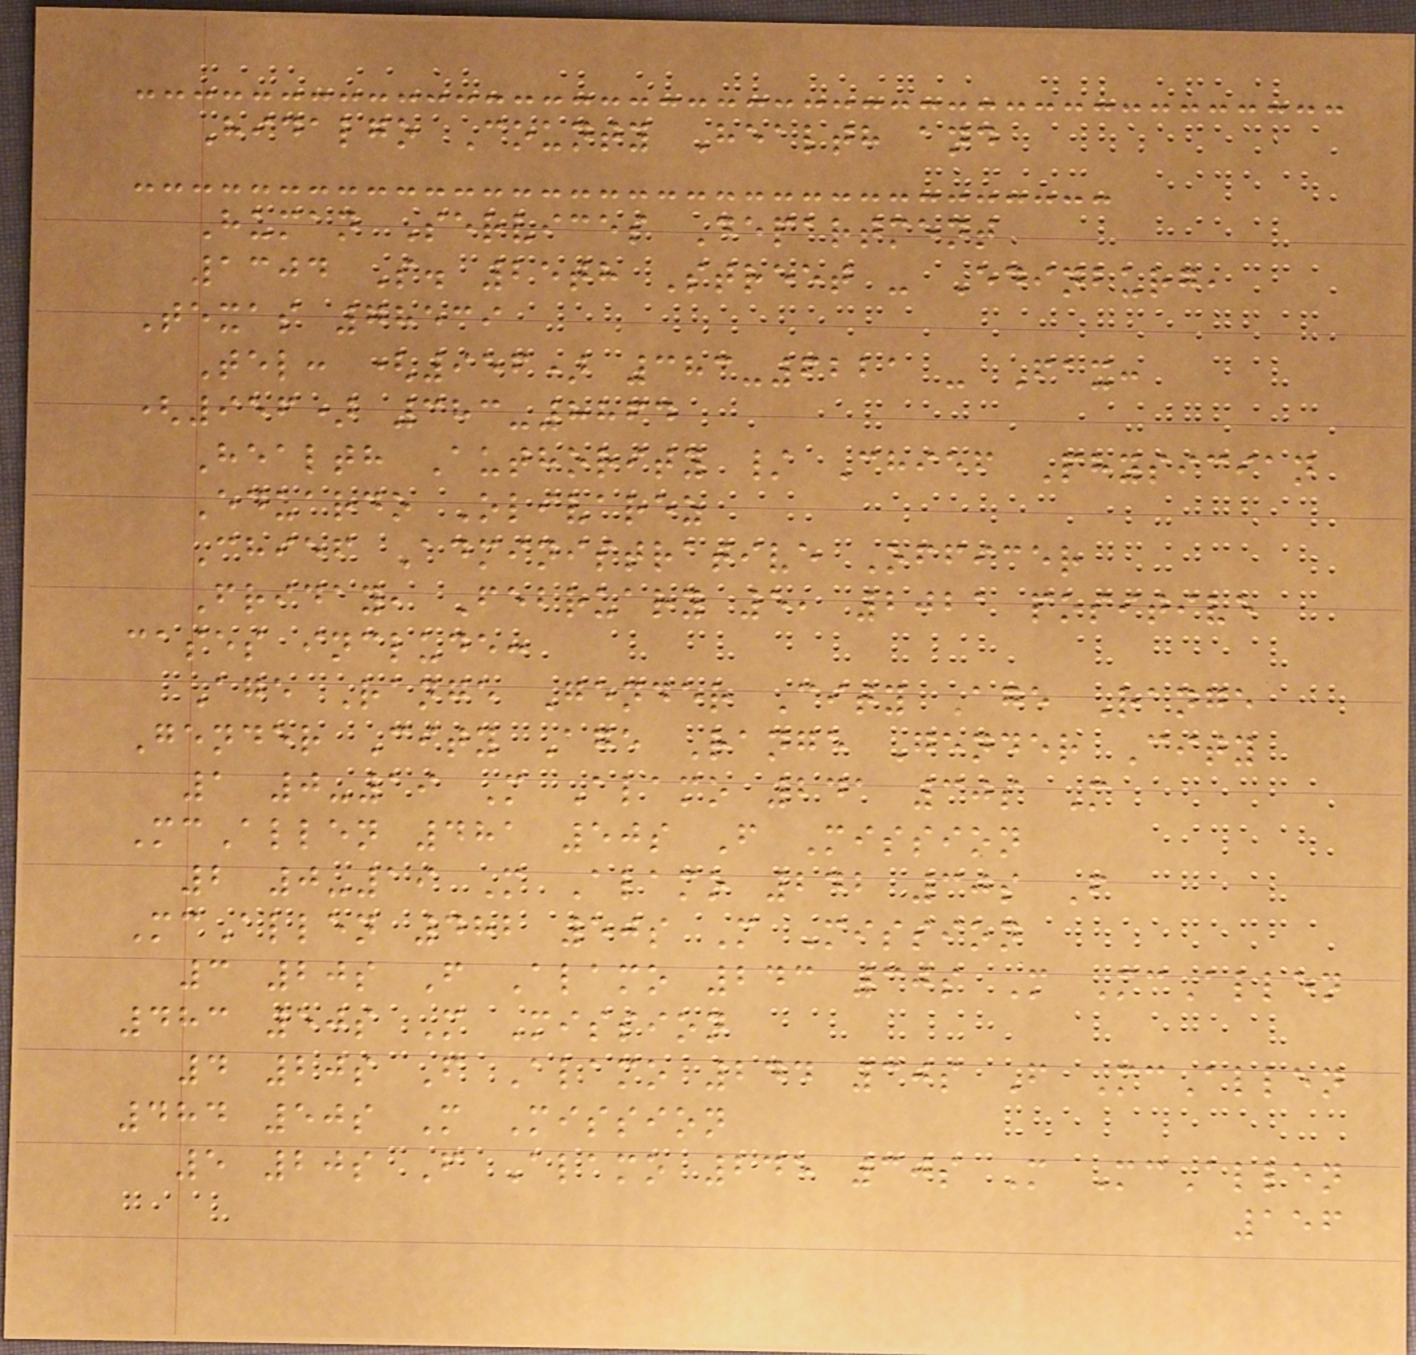Hidalgo County Health and
Human Services Department
1304 S. 25th Street - Edinburg,
Texas 78539
Tel: (956) 383-6221 - Fax:
(956) 383-8864
Health Authority / Chief Physician
Eduardo Olivarez
Chief Administrative Officer
Friday, February 5, 2021 positive
cases include:
Age Range Gender City Age Range
Gender City Age Range Gender City
1 0-19 M Alamo 241 30s M
McAllen 481 50s F Mission
2 0-19 M Alamo 242 30s F
McAllen 482 50s M Mission
3 20s F Alamo 243 30s M McAllen
483 50s M Mission
4 20s F Alamo 244 30s F McAllen
484 50s M Mission
5 20s F Alamo 245 30s M McAllen
156
